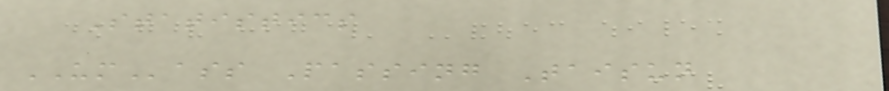Statistics
UMass Passing Taisun
